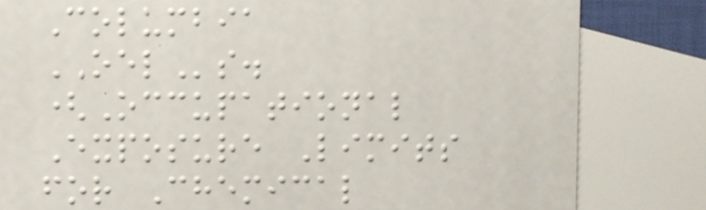Columbia
OELs.
(Occupational
Exposure Limits
for Chemical
